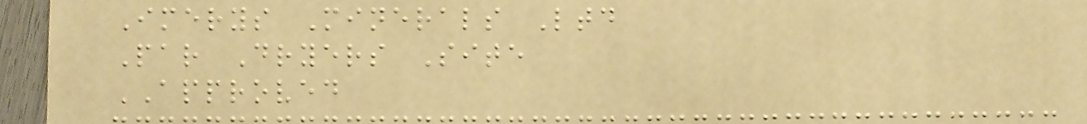Imerys Minerals Ltd
Par Dryers Site
APPROVED
